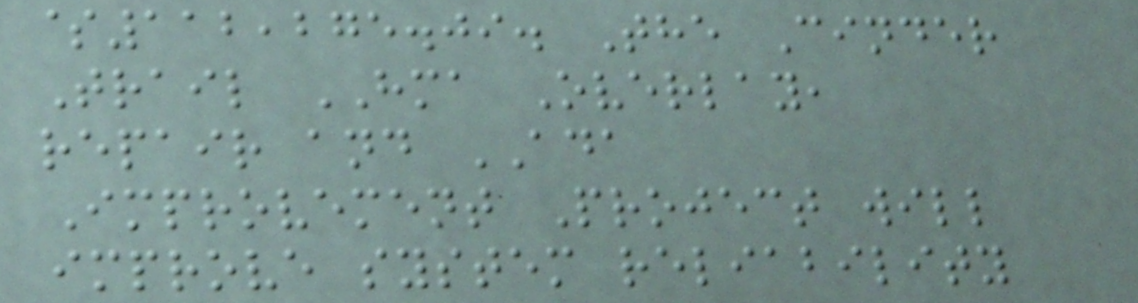$112,275.09. The Cinder
Trail HMA Overlay,
repair and ADA
Improvement Project will
improve system reliability
